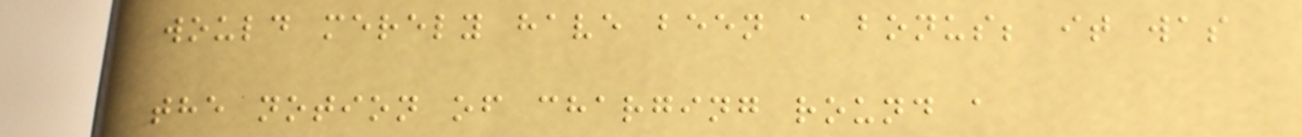would merely have been a bonus; it was
the notion of charging round a
